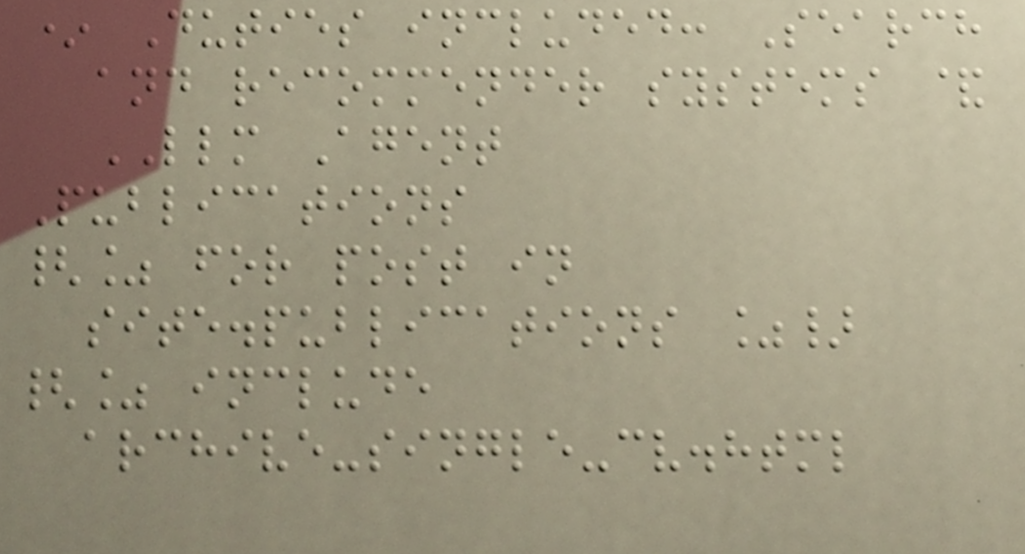* Duties included: Search
and recommender systems &
LLM Agent
Publications
{% for post in
site.publications %}
{% include
archive-single-cv.html
